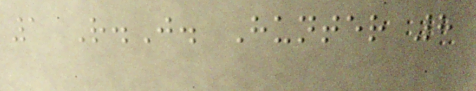1 R.J. Hunter 8
